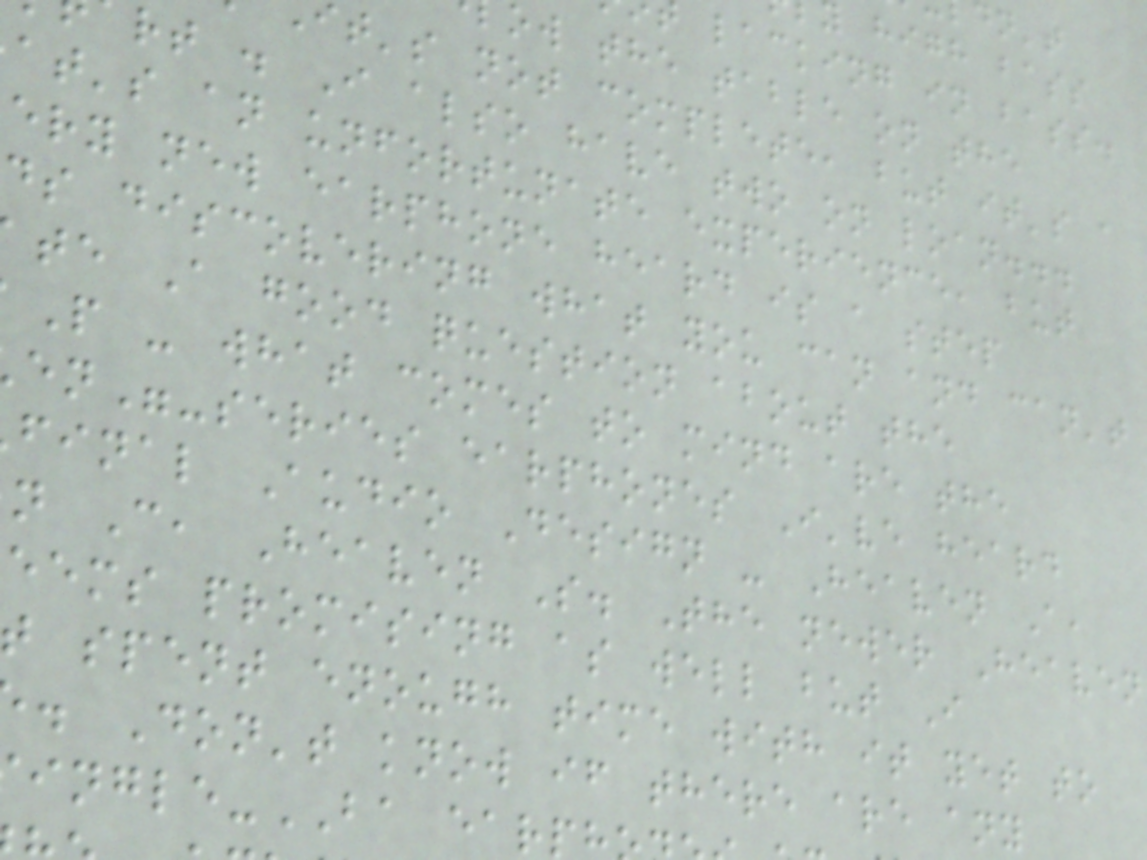lacking in bass.
ow the table on the
t's not complete, but it's a
rt . I also have two on loan...
at's an unfortunate experience, but
ery new earphone heard is a step
ds discovering what you can and can't
te A good question about the
P - what comes to mind are the
en"-series earphones I've heard
final Audio Design - Heaven A,
n C, Heaven S. The newer Heaven
eems promising as well but I
t spent enough time with it yet to
. Don't know if there are any
ingle-BA earp
